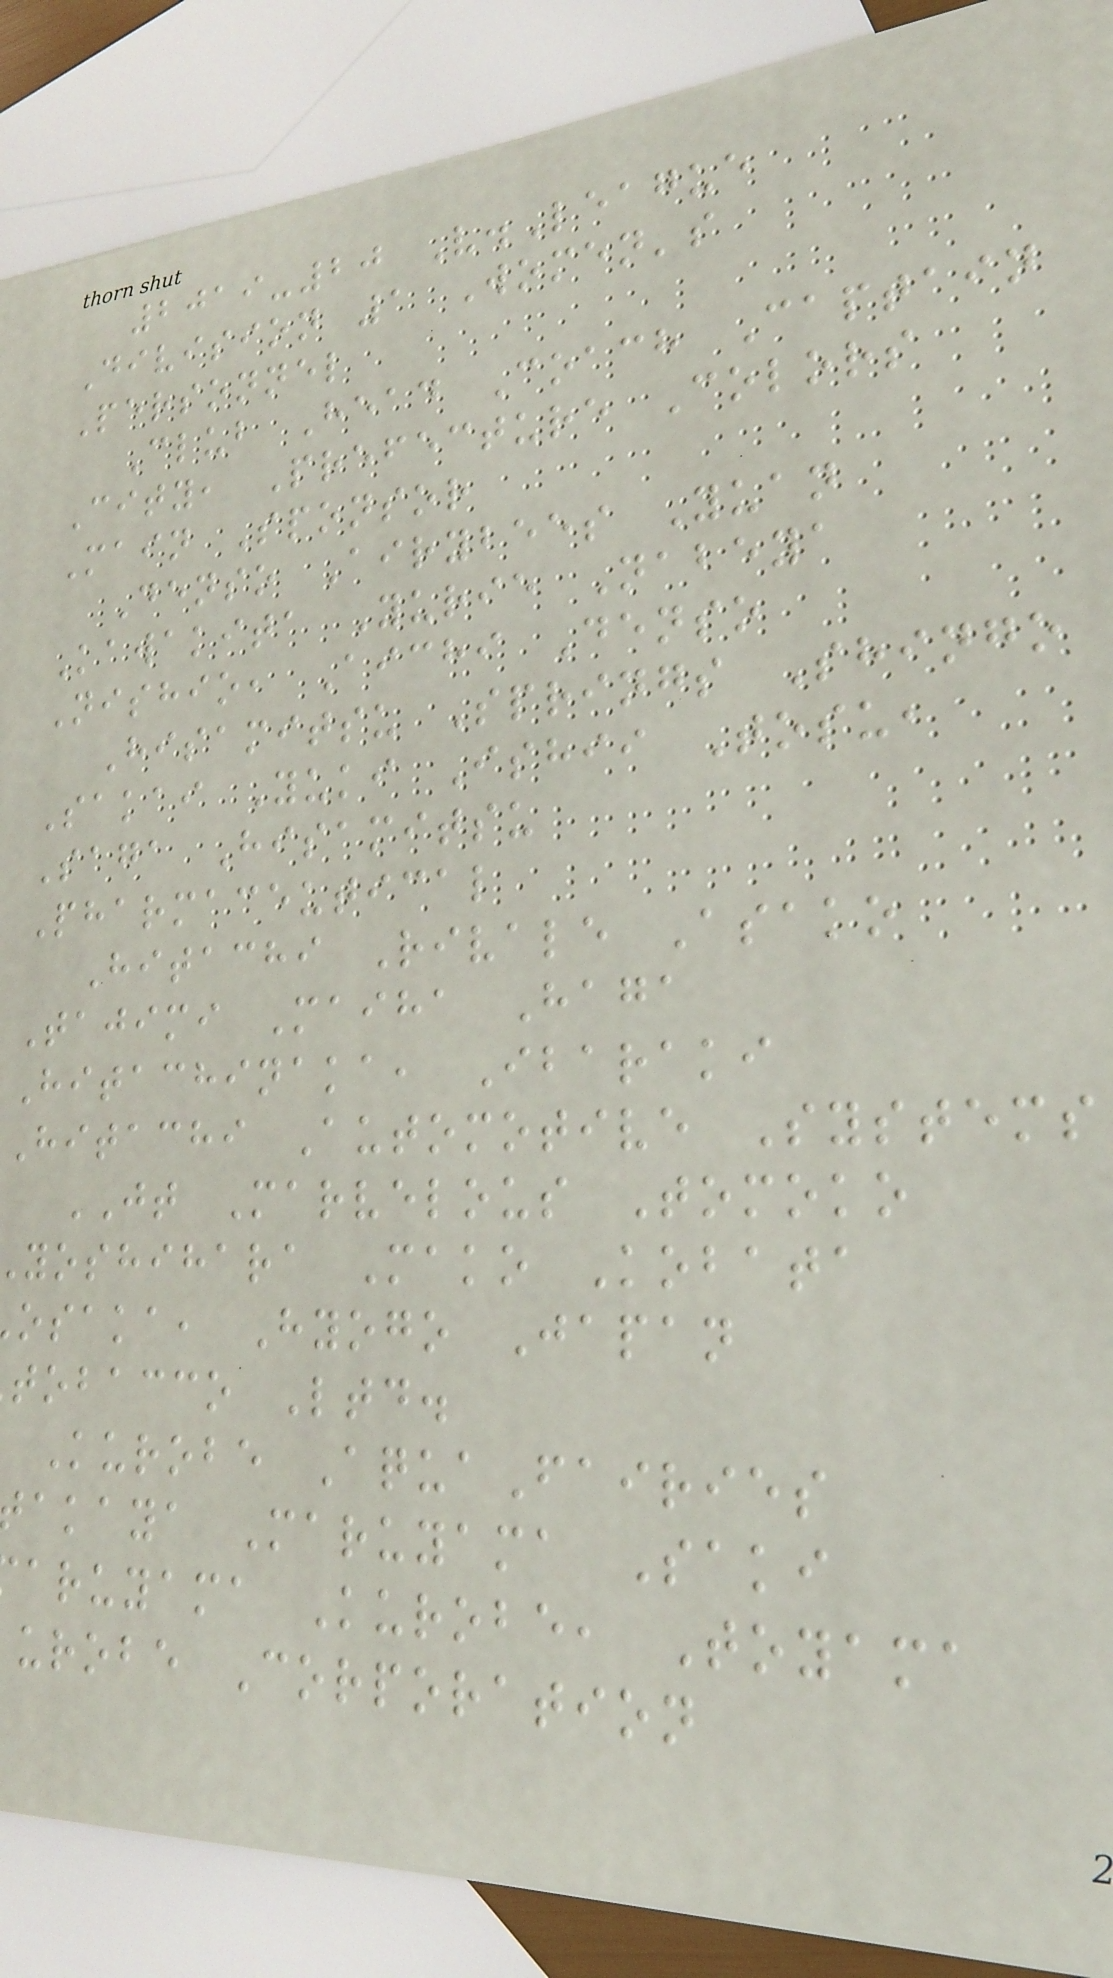2019-20 V.League
Division 1 Women's
Personnel
Club Head Coach Captain
City, Prefecture Colors
Main Sponsor
Denso Airybees Yuan
Kawakita Yurie Nabeya
Nishio, Aichi Denso
Hisamitsu Springs Shingo
Sakai Yuki Ishii Tosu,
Saga Hisamitsu
Pharmaceutical
Hitachi Rivale Asako
Tajimi Maiha Haga
Hitachinaka, Ibaraki
Hitachi Automotive Systems
JT Marvelous Tomoko
yoshihara Mako Kobata
osaka, Hyogo Japan
tobacco Ltd.
Kurobe AquaFairies
akaya Maruyama Saki
aruyama Kurobe, Toyama
urobe Corporation
